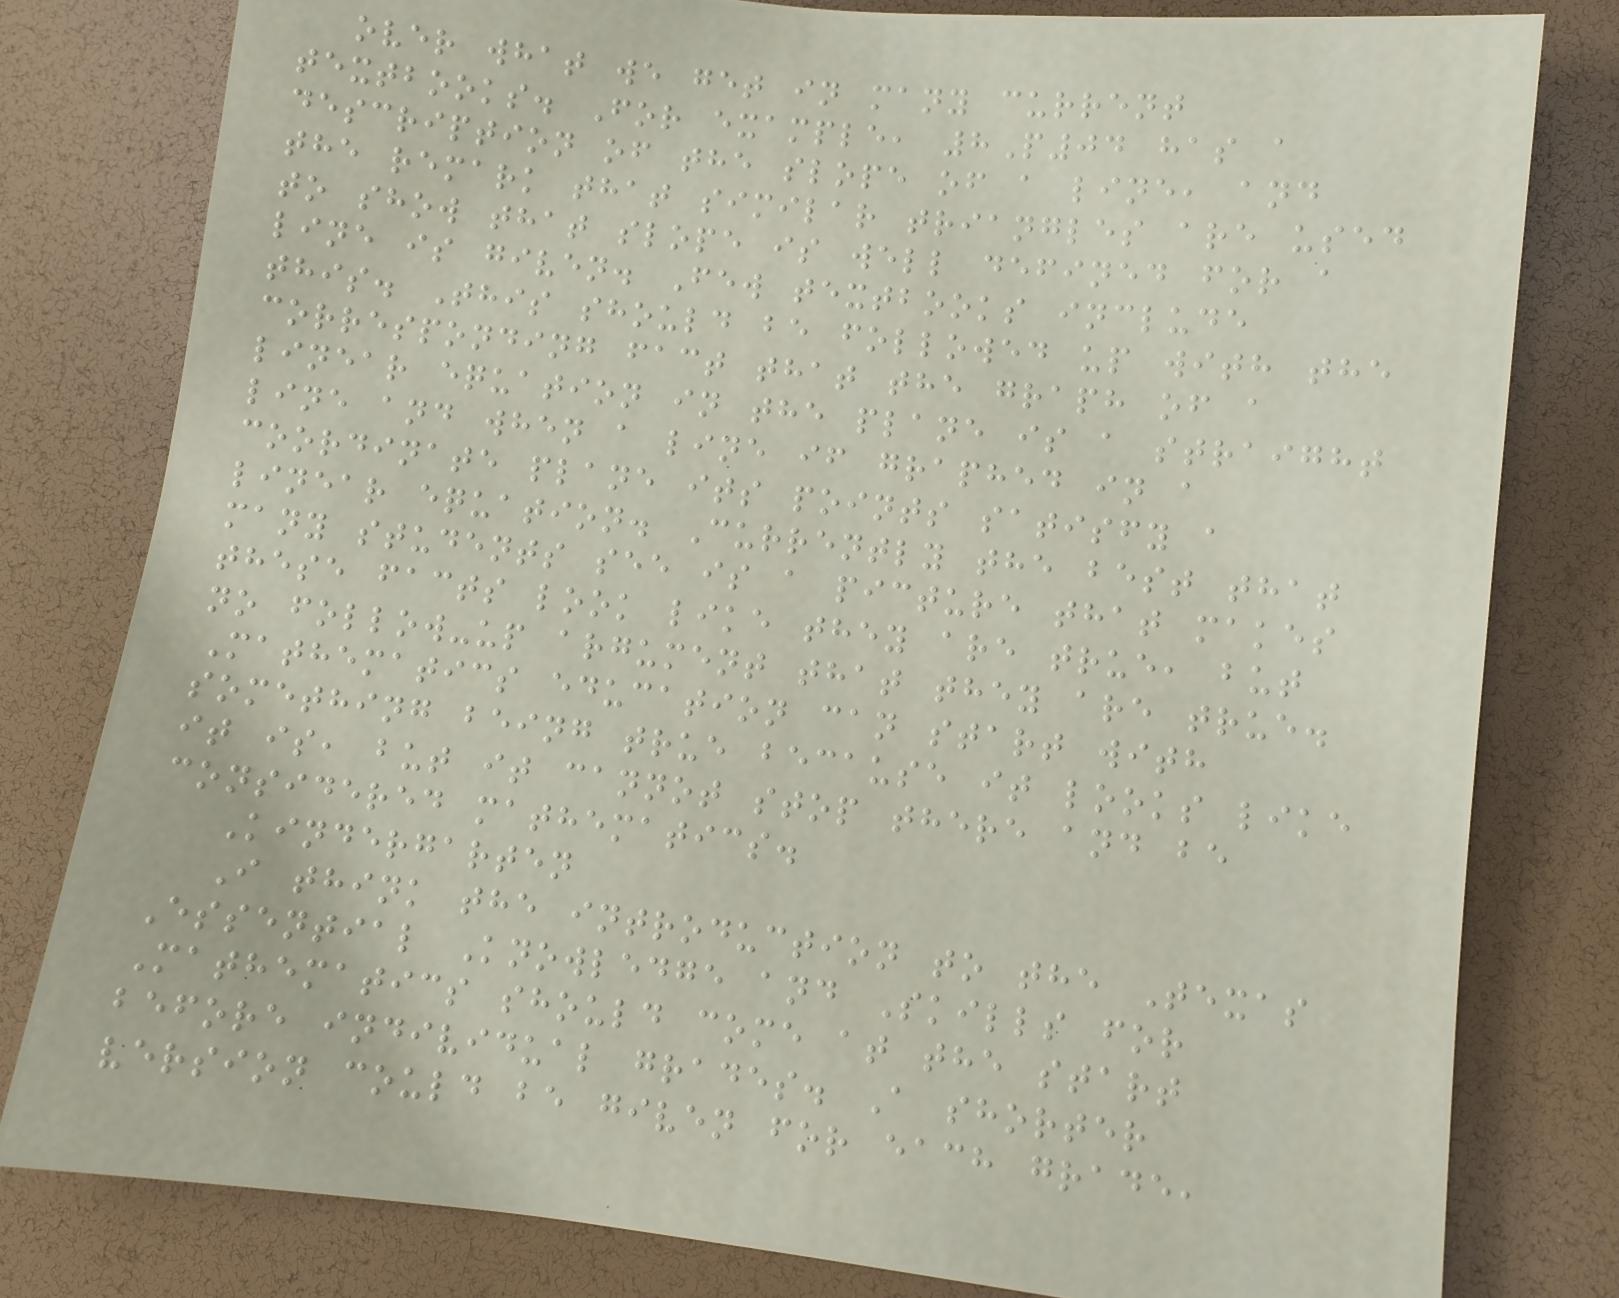over what we get in many current
textbooks. For example, 8P04 has a
description of the slope of a line, and
the remark that similar triangles are used
to show that slope is well defined for a
line is given. Few textbooks include
this. This should be followed up with the
corresponding fact that the graph of a
linear equation in the plane is a straight
line and when a line if graphed in a
coordinate plane its points satisfy a
linear equation. Currently the best that
many students see is a picture that makes
these facts look like they are true, but
no follow-up argument that they are true.
Mathematics education can start with
something being true because it looks like
it is, but it cannot stop there and be
considered mathematics.
Kindergarten
I think the introduction to the Texas
Essential Knowledge and Skills for
Mathematics should come at the start
before individual grades. A shorter
version could be given for each grade,
